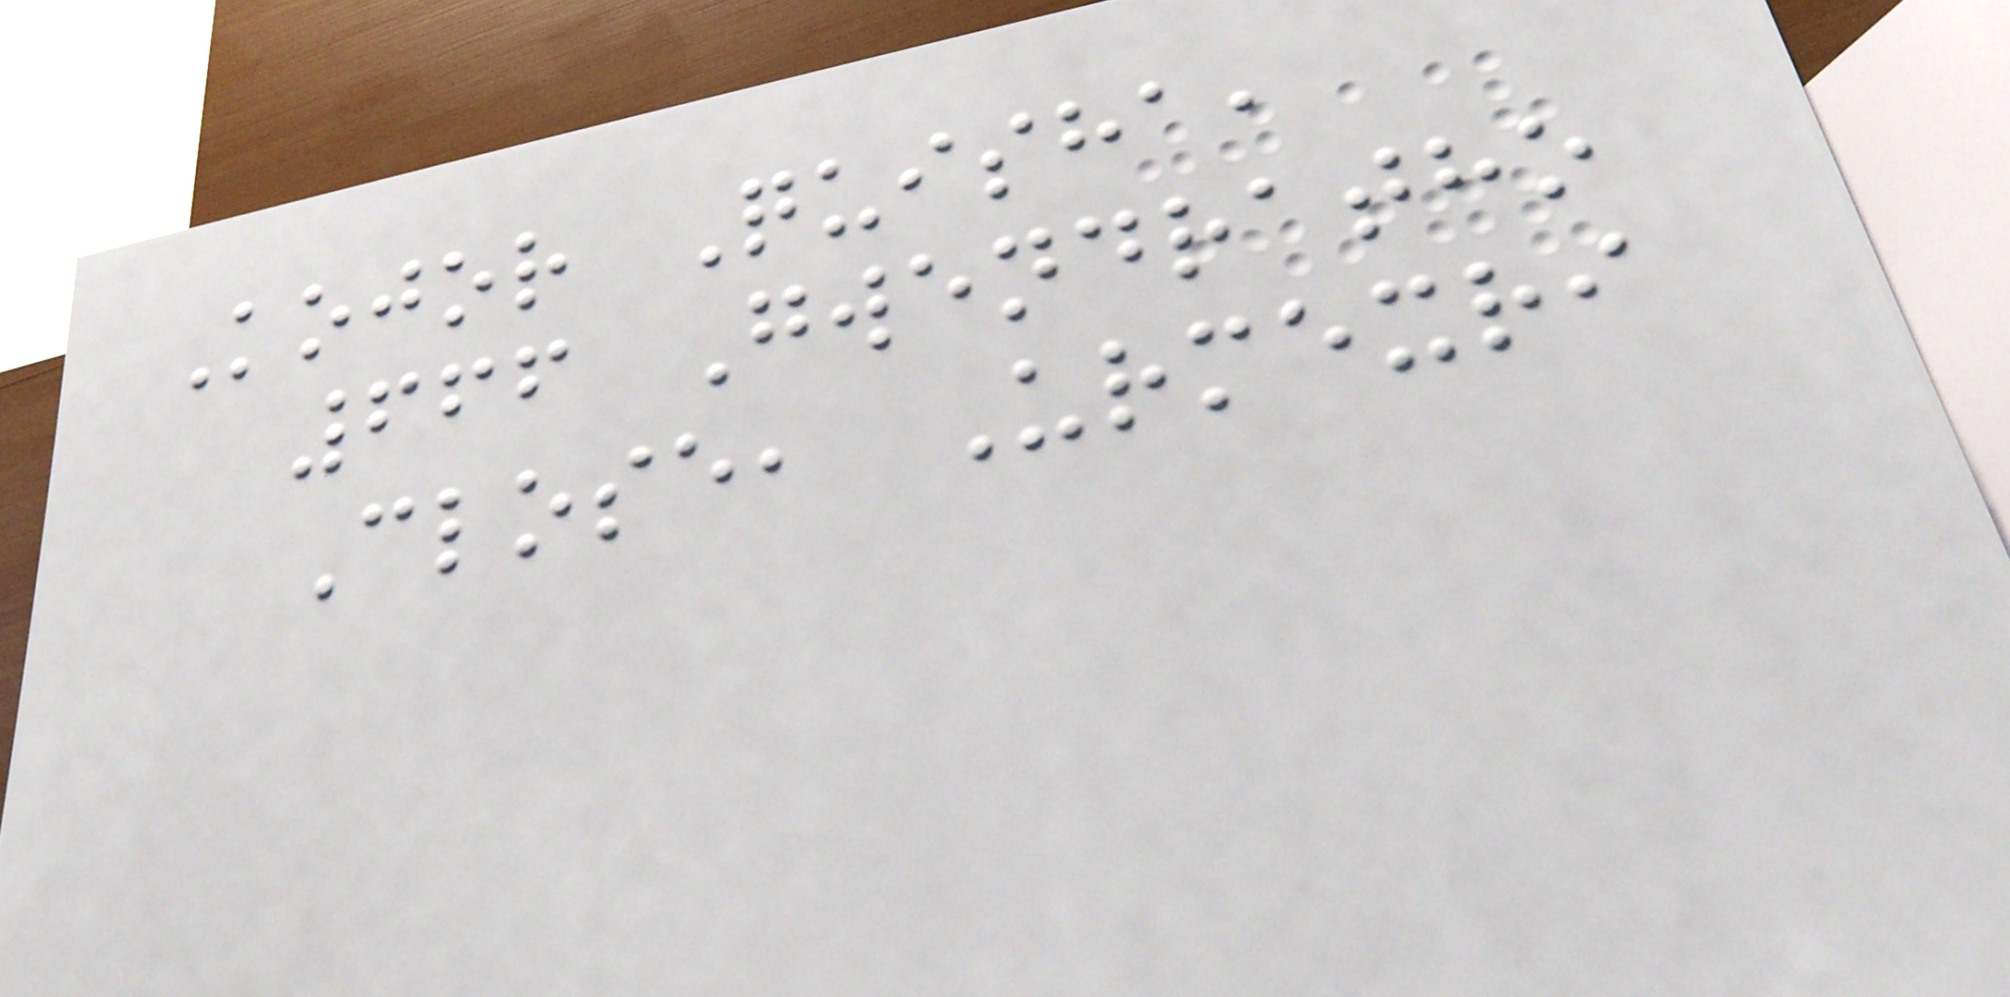Kojor Quisha,
666 Gwendratho
Close, Urmexri
